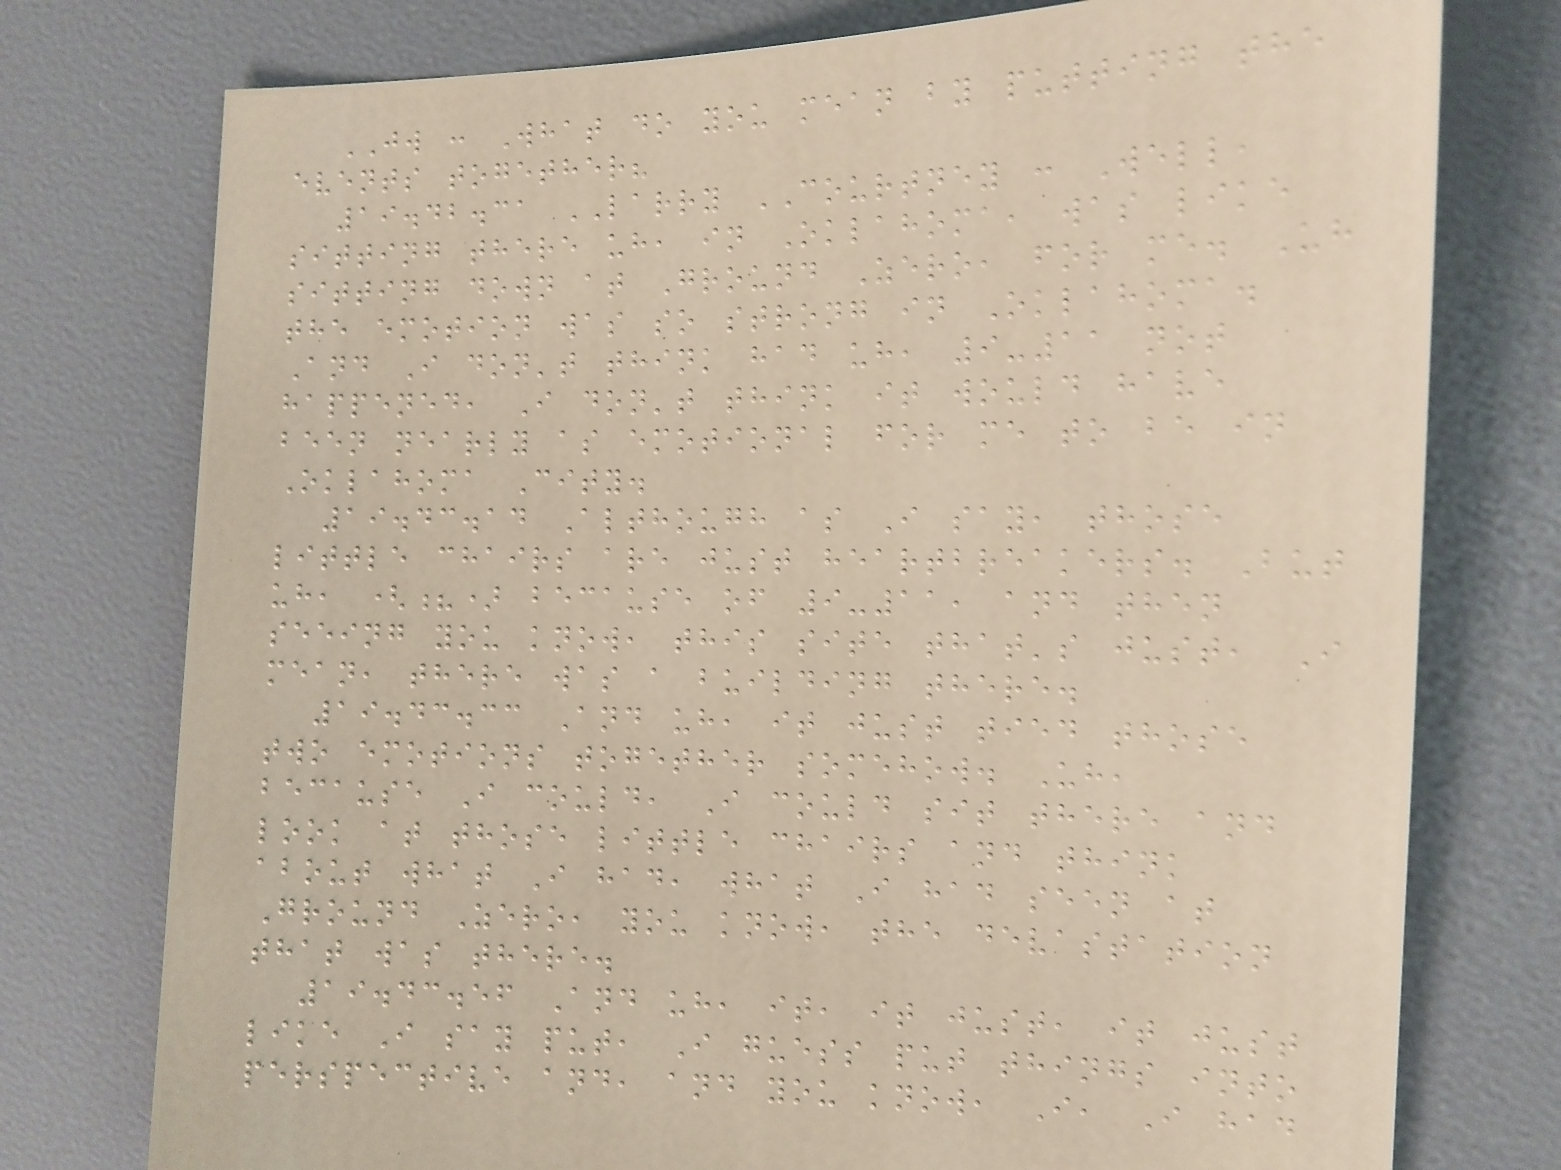JW : What do you mean by putting the
events together?
19.42.31 LARRY COURTNEY : Well,
sitting there uh, in Oklahoma, was like
sitting down at Ground Zero, for me. Uh
the emotion was so strong in Oklahoma.
And I don't think had uh, 9-11 not
happened, I don't think it would have
been nearly as emotional for me to be in
Oklahoma City.
19.43.14 Although as I say, those
little chairs are just heartbreakers. But
uh, (?) because of 9-11, and then
seeing you know, this site that's just, I
mean, there was a building there.
19.43.33 And uh, it just tied those
two emotions together somehow. Uh,
because I could, I could sit there and
look at those little chairs and think
about what I had, what I had seen at
Ground Zero, you know, the devastation
that was there.
19.43.56 And uh, it, it just, it just
like I say put, I guess put things into
perspective and, and you know, I, I had
